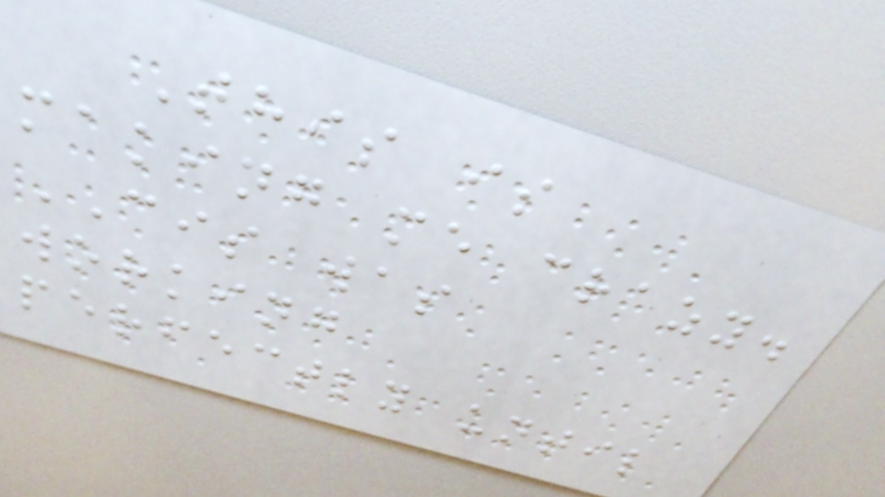This is
making me crazy.
CIS was
working
perfectly until
